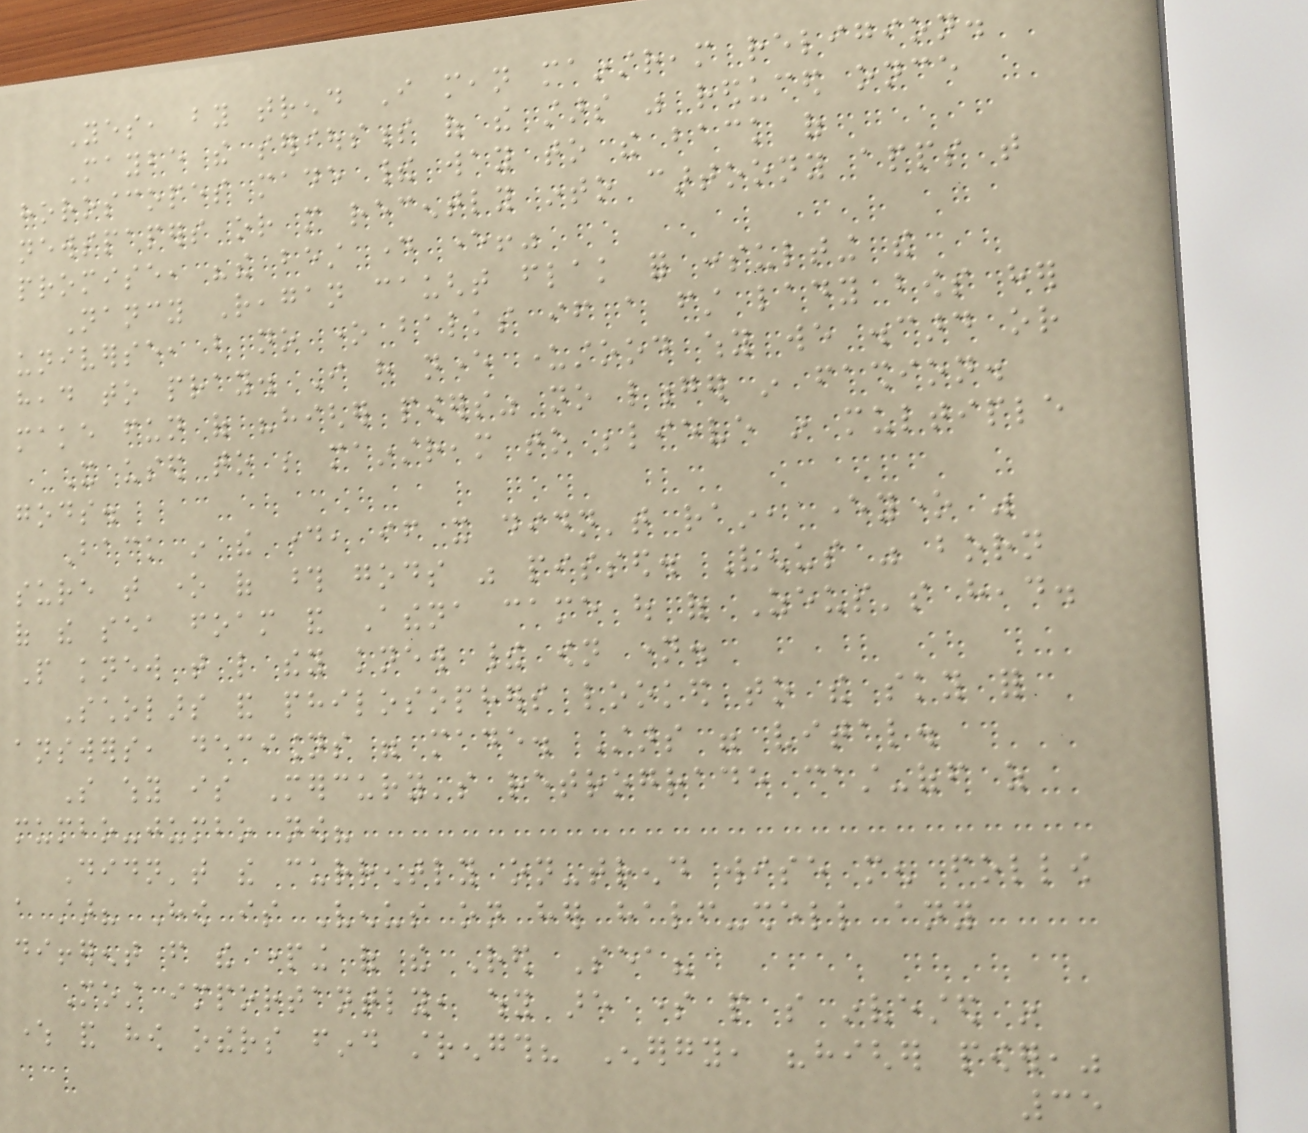Yes, by trend I mean mainstream religion.
Maybe the seriousness of the stars was reduced once
horoscopes made their way to the back of
newspapers or more recently into cartoony apps that
promise, "the best day ever!"
Nancy Reagan caught flak for consulting the
universe, but no one balks if a first lady bows her
head to pray. I have never understood why we discard or
make fun of "higher powers" no longer in fashion.
It used to be mainstream to believe in multiple
gods.
Back in the day, if it didn't rain, everyone was
sure that one of those gods was pissed. Venus was born
of the sea foam and Athena came out of Zeus's head.
People knew that like they knew their own name.
Scholars and philosophers looked to the sky for
answers, decisions were made. Stars were vital.
So why is Mercury's retrograde cast-off as
mumbo-jumbo now?
Didn't the currently on-trend wise men follow
a star? How is Venus on her half-shell any
different from the parting of the Red Sea?
Most importantly, why are some people so invested in
where and how others find strength? Energy, "higher power,"
35
